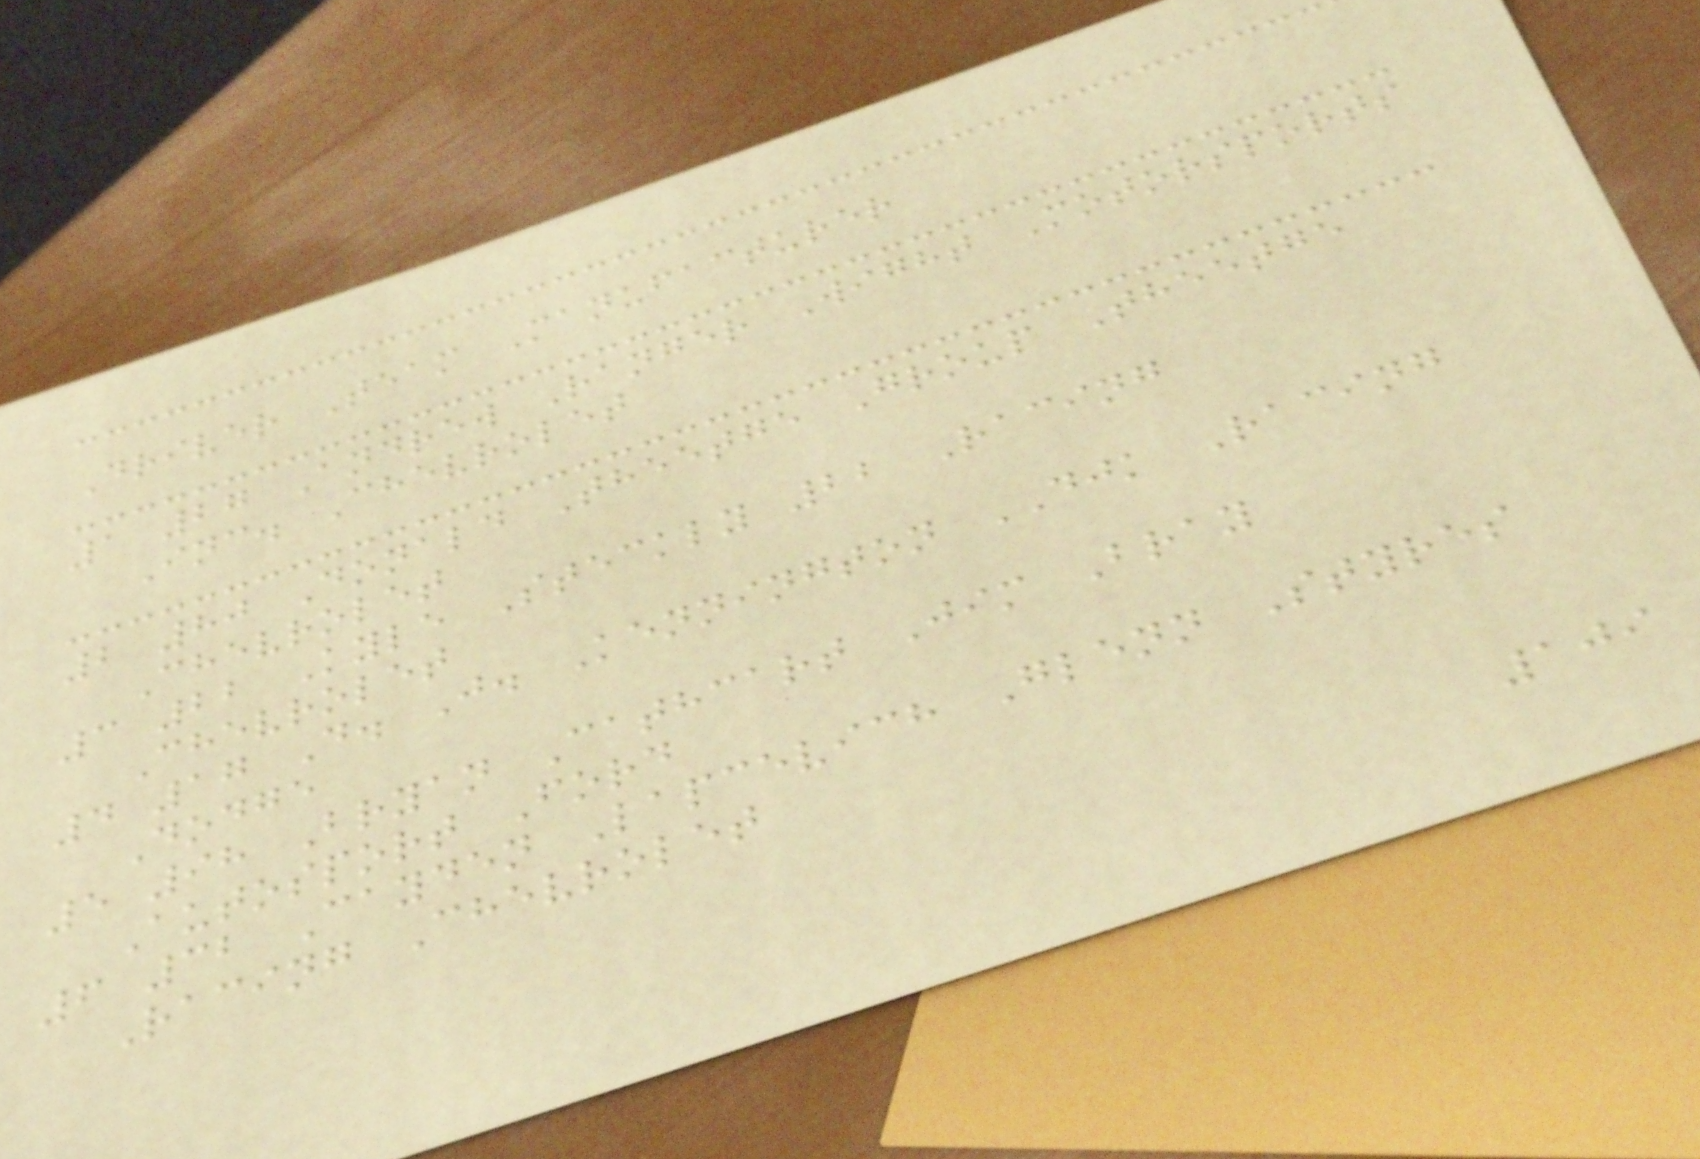Driver Team Manufacturer
1 27 Andrew Ranger Wight Motorsports
Inc. Chevrolet
2 80 Donald Theetge Group Theetge
Chevrolet
3 22 Kyle Steckly 22 Racing
Chevrolet
4 17 D. J. Kennington DJK Racing
Dodge
5 98 Bryan Cathcart Jim Bray
Autosport Ford
6 32 Cayden Lapcevich Glenn Styres
Racing Chevrolet
109
